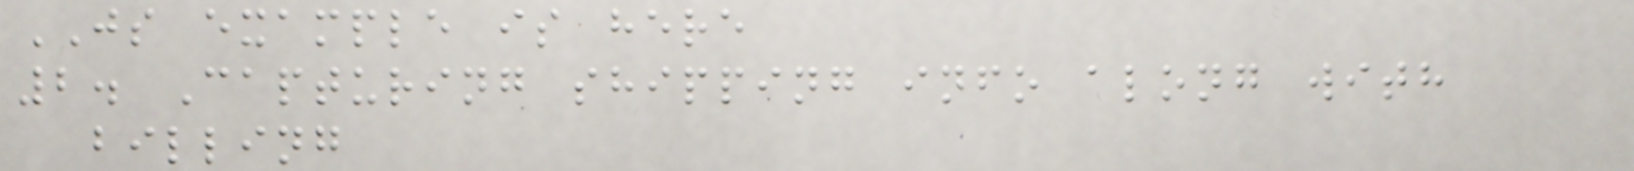JS example is here
2. Capturing shipping info along with
billing
